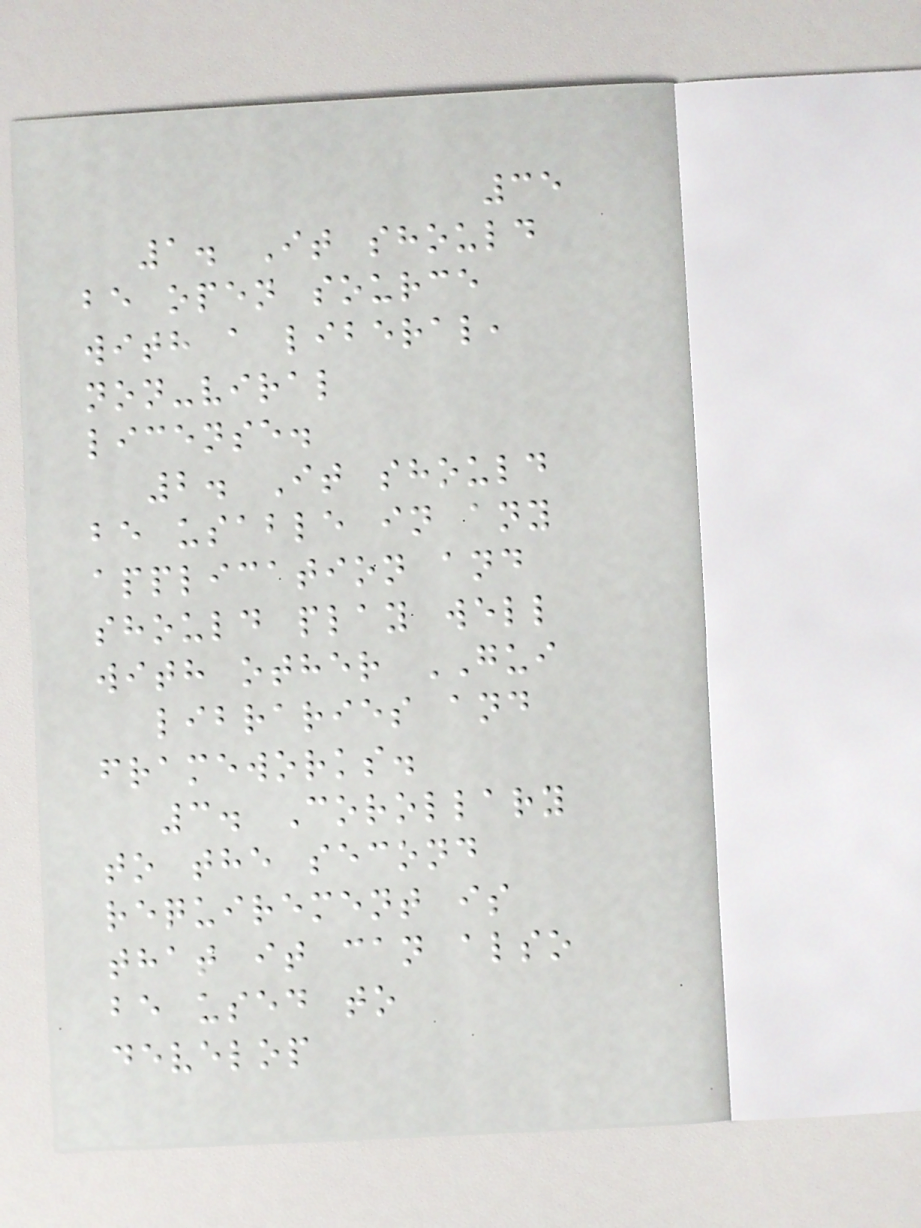35
1. It should
be open source
with a liberal,
non-viral
license.
2. It should
be usable in any
application and
should play well
with other GUI
libraries and
frameworks.
3. Corollary
to the second
requirement is
that it can also
be used to
develop
